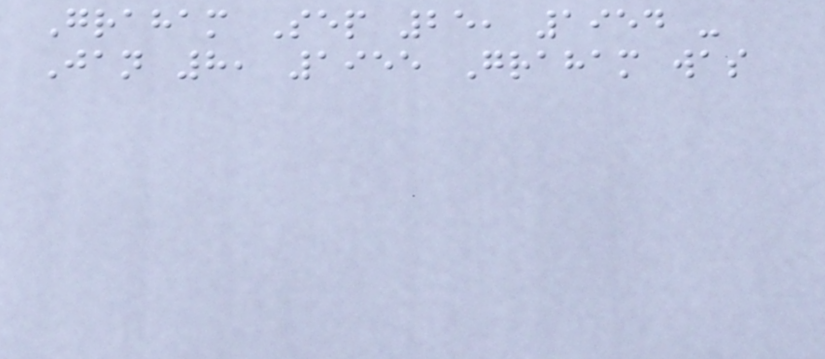Graham Sep 25, 1954 -
Jan 8, 1955 Graham was
